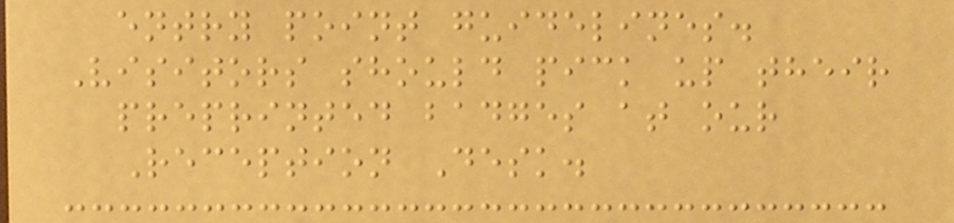entry point guidelines.
Visitors should pick up their
preprinted badges at our
Reception Desk.
